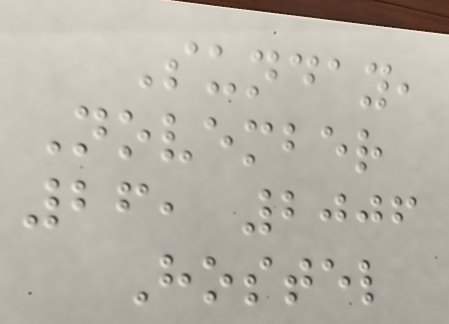Sunday,
November
26, 2006
Hostel
